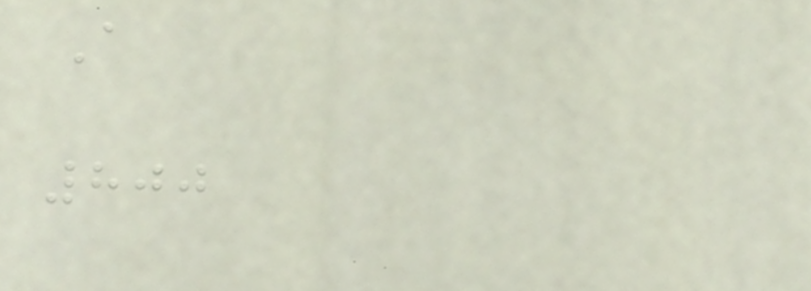A
800
